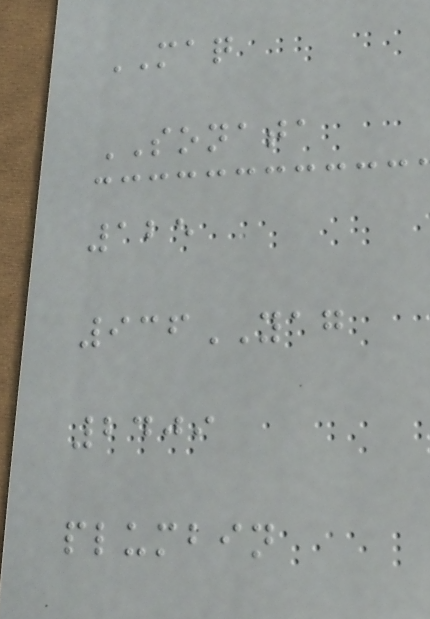MAQ
SONATA
125
936YAG
2409
plumbin
